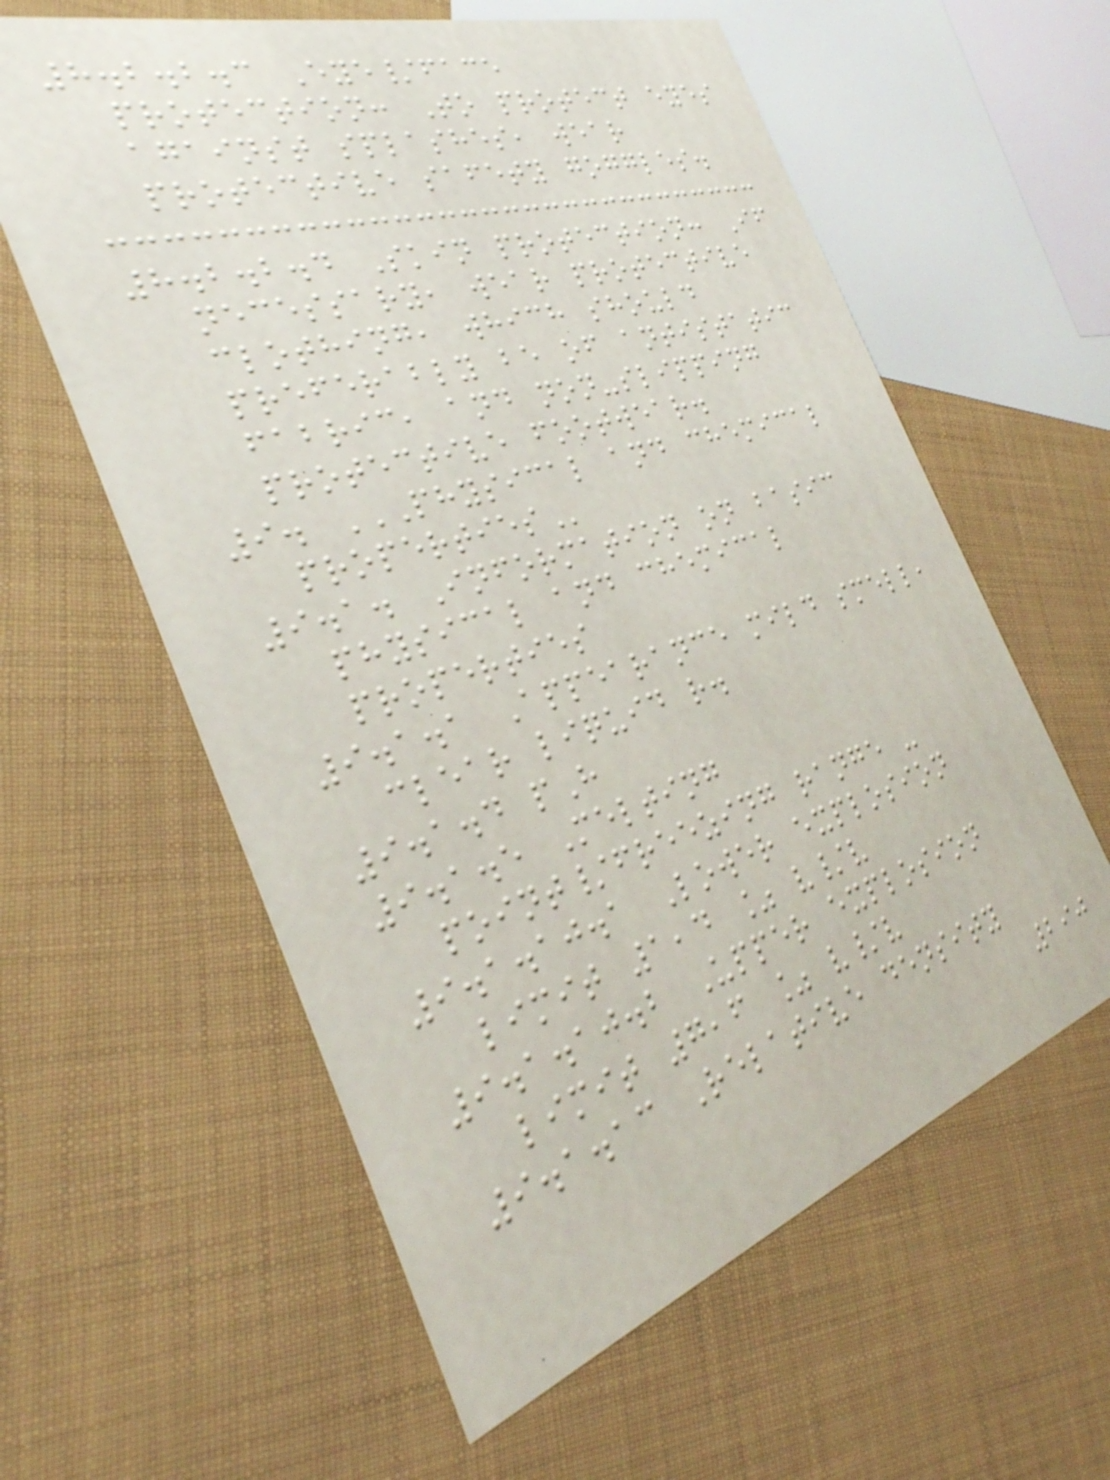8.2.2.3 Eye/face
protection: To protect eyes
against splashes, wear
protective safety goggles.
8.2.2.4 Skin protection: If
necessary, wear protective
clothing, which should
preferably be of antistatic
fabric, and non-slipping
protective footwear.
9. PHYSICAL AND CHEMICAL
PROPERTIES
9.1. Information on basic
physical and chemical
properties
9.1.1 Appearance mild smell,
clear liquid r.
9.1.4 pH
9.1.5 Melting
point/freezing range -
9.1.10.1 Lower explosion
limit 1,4 % v/v
9.1.10.2 Upper explosion
limit 7,6 % v/v
9.1.13 Relative density
290
